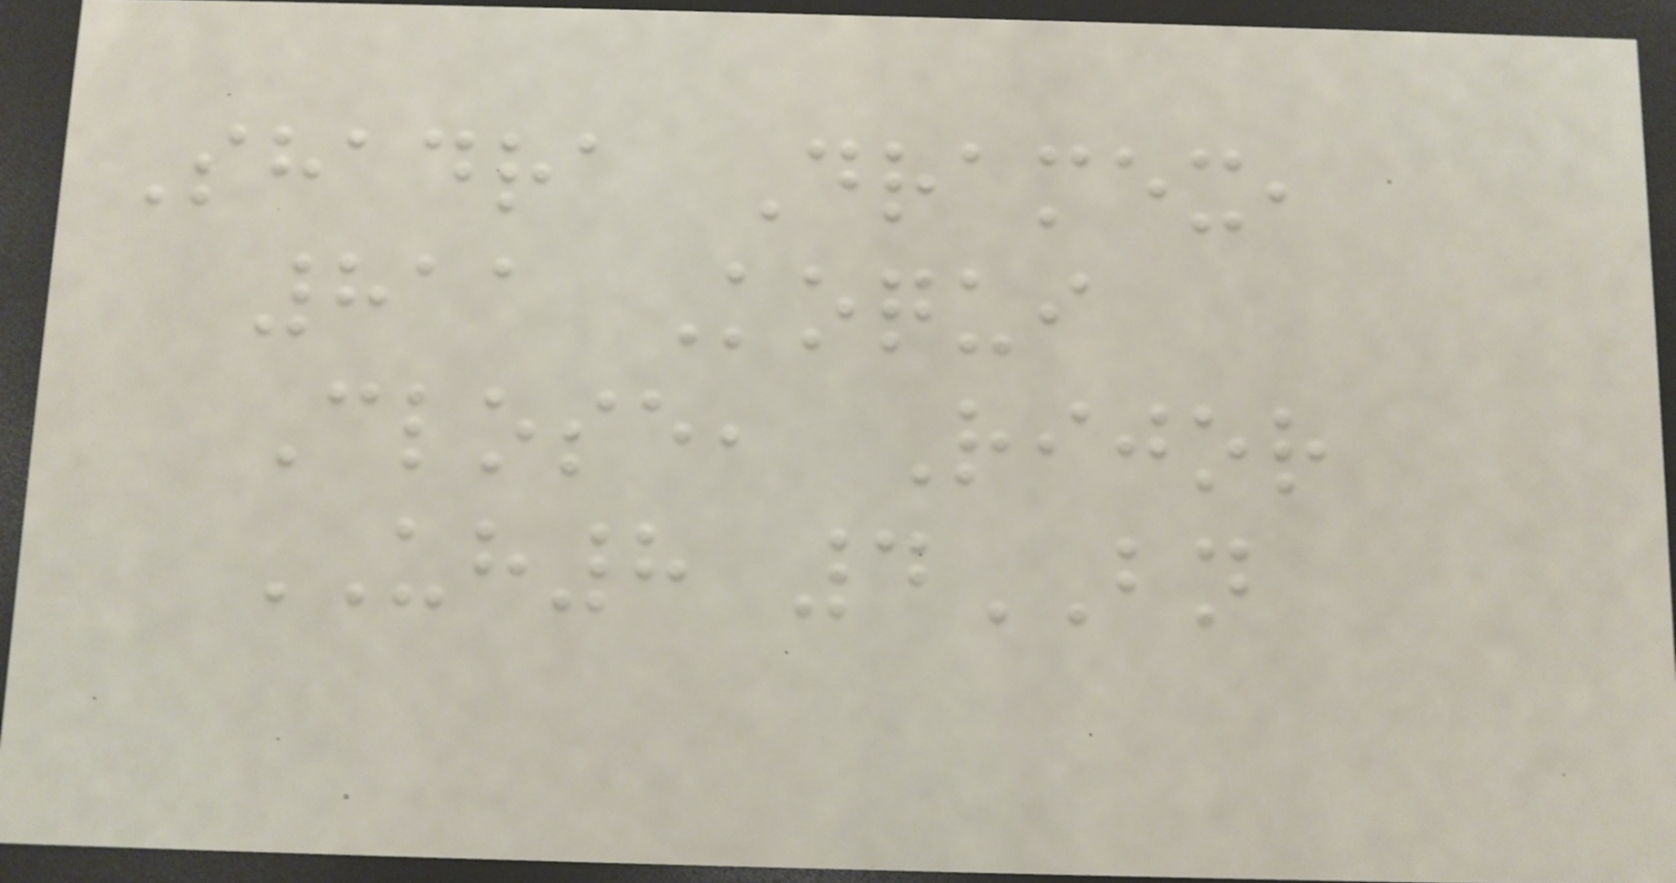Shadra Dramex,
811 Koqui
Close, Rijor
UH8 4BN
